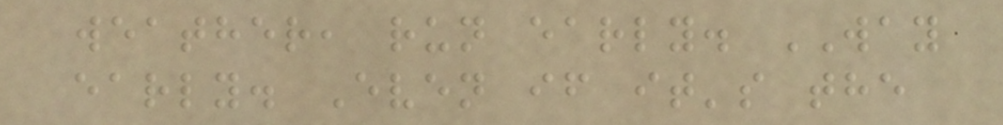weather, run early. WAY
early. Even if it's the
